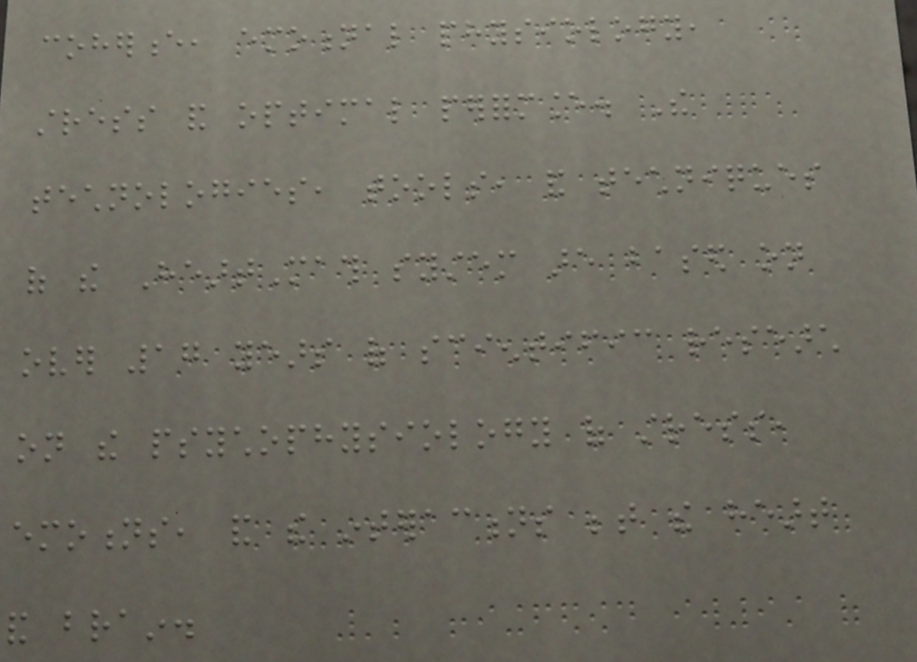coherence, emotional physiology,
stress and optimal performance. The
technologies, tools, and techniques
of the HeartMath system are based on
over 17 years of scientific research
on the psychophysiology of stress,
emotions, and the interactions between the heart
and brain.
